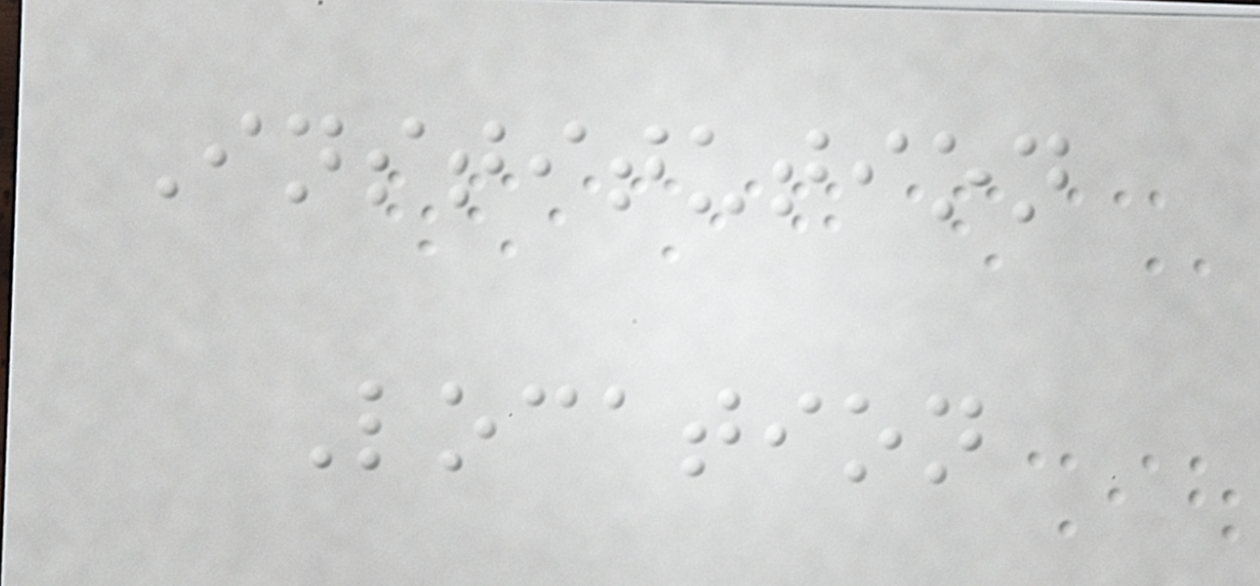Institution
Location
